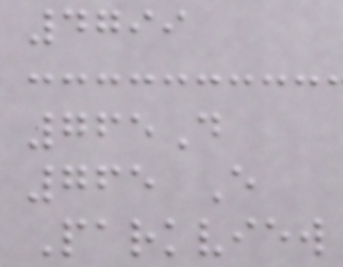4799
765D
765 E
Parkview
